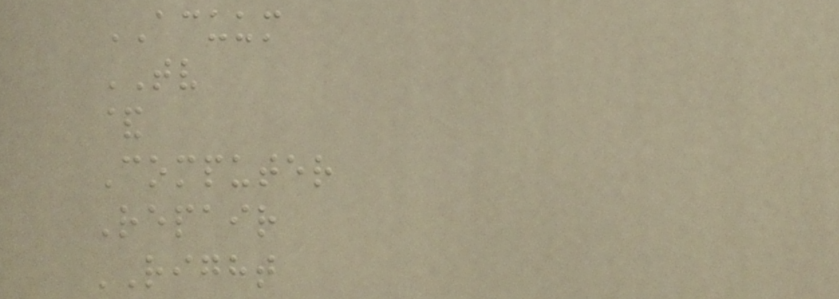ACUUM
TV
&
Computer
Repair
RIGHT
